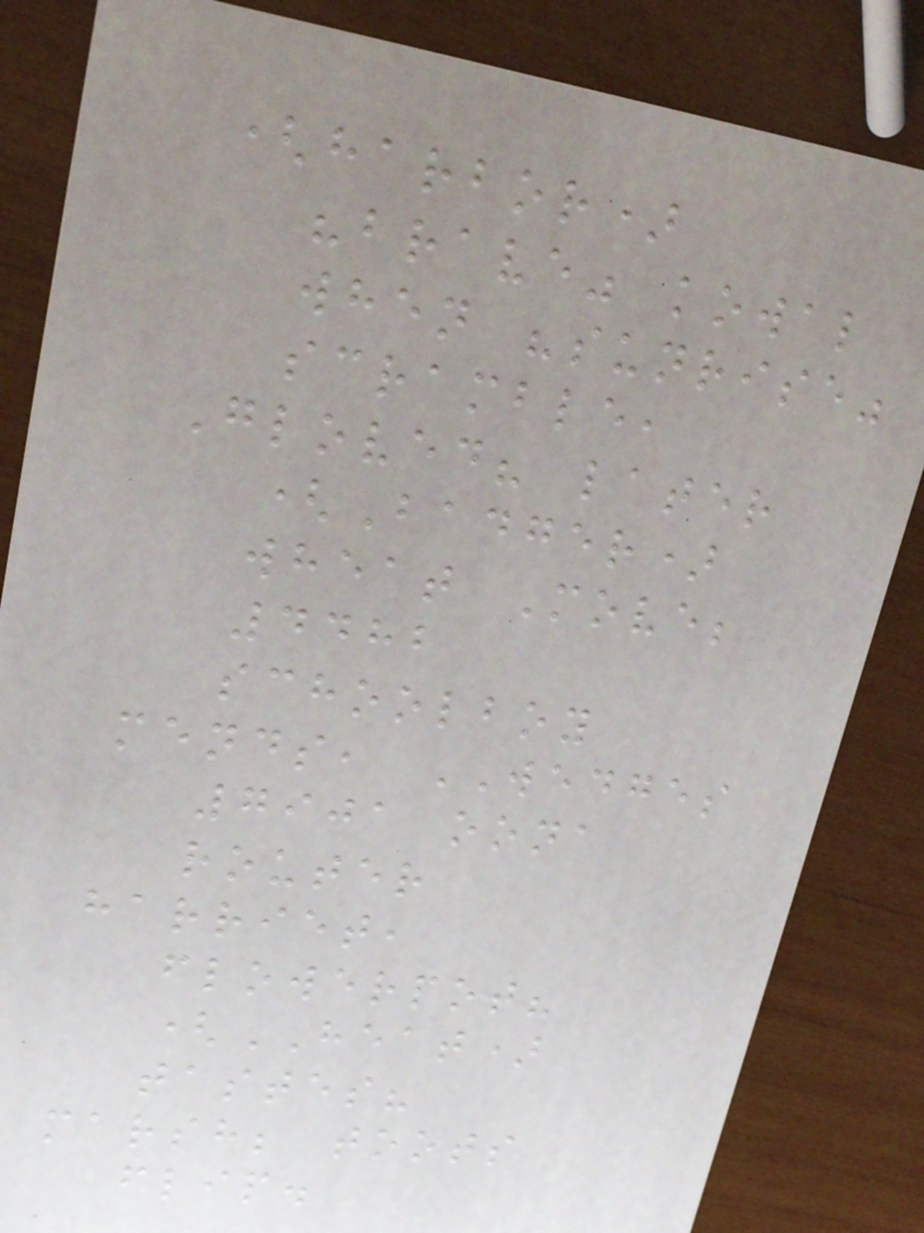(harbor)
"brave" kowal
when "sunrise"
scramble,
Gloved? later
(Badger)
wheat Move;
4482
schoolboy
mends, WEDGES
7901 oona
router
harriet,
flowerpot?
(HEAT)
tastes?
marsh; toots
flip.
